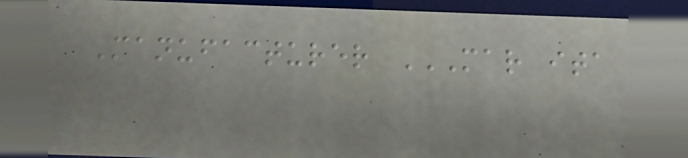Manufacturer MAR ITA
